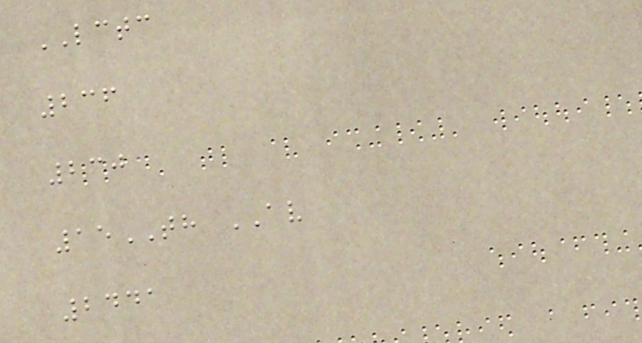LCTC
236
230
15TH AV
2441
